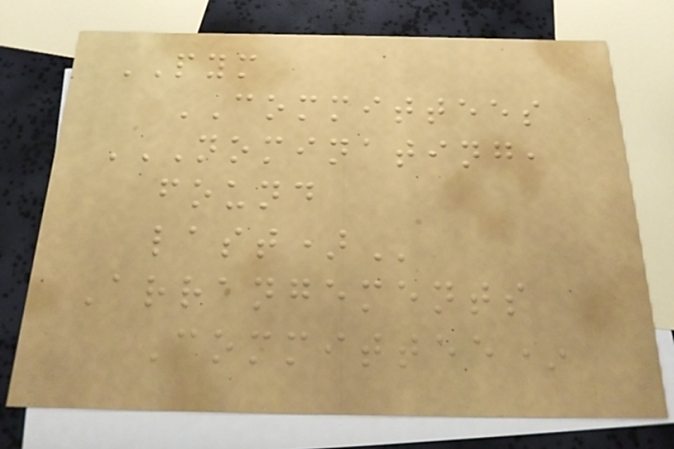PYM
COMMITTEES
NOMINATING,
FOUND
LAST)
Arrangements
Committee*
